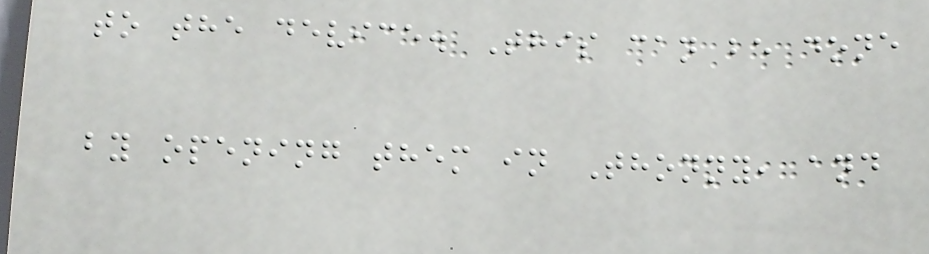to the device. This can be done
by opening them in Thonny, and
